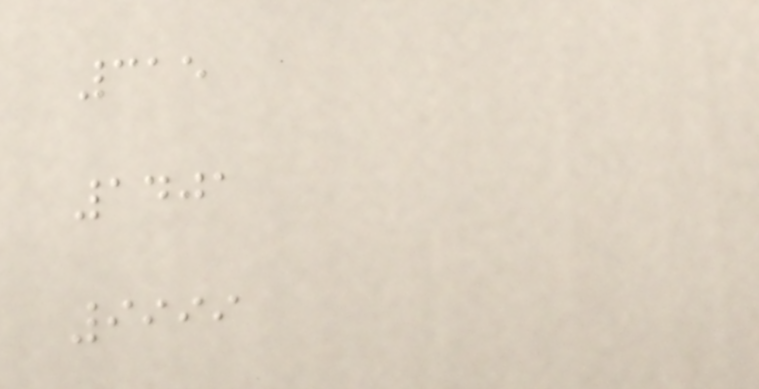315
1401
9999
